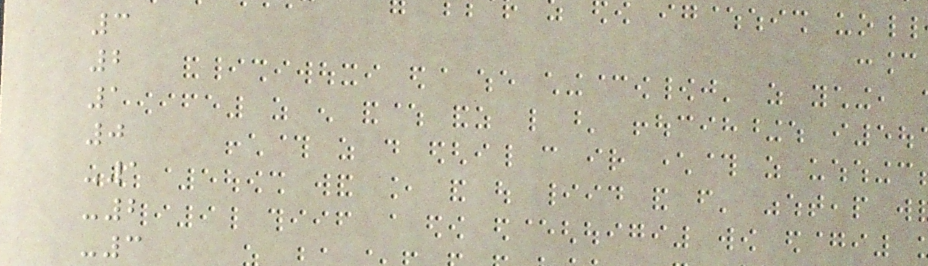3
2
1
0
-1
-2
-3
